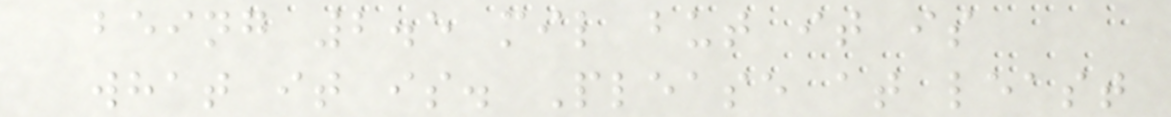being 2.5 mil but it is
what it is. Please at least
